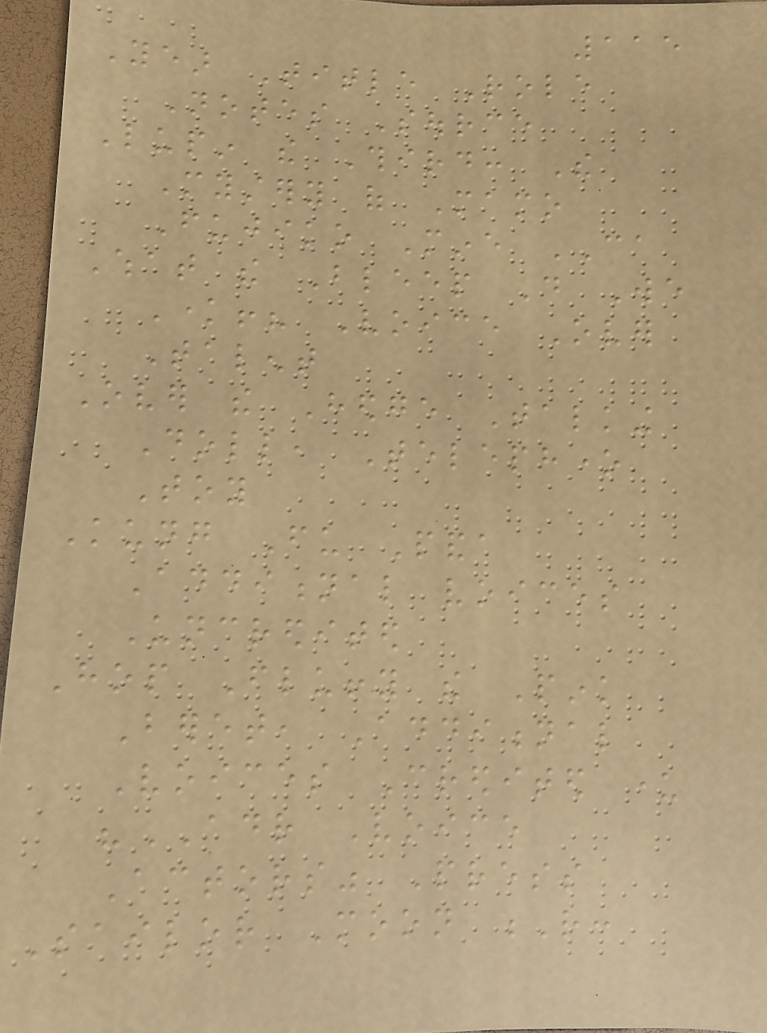115
Year Title Role
Notes Source
Lupin the Third: The
Mystery of Mamo
Fujiko Mine CA
What the Bleep Do We
Know!? Voice Over
Talent
Over the Hedge Talking
Doll, Telephone
Toy
Kung Fu Panda
Additional voices
Uncredited
Hop Fluffy the Pink
Beret, Additional
Voices Credited under
"ADR Voice
Actors" Press
Sailor Moon R:
